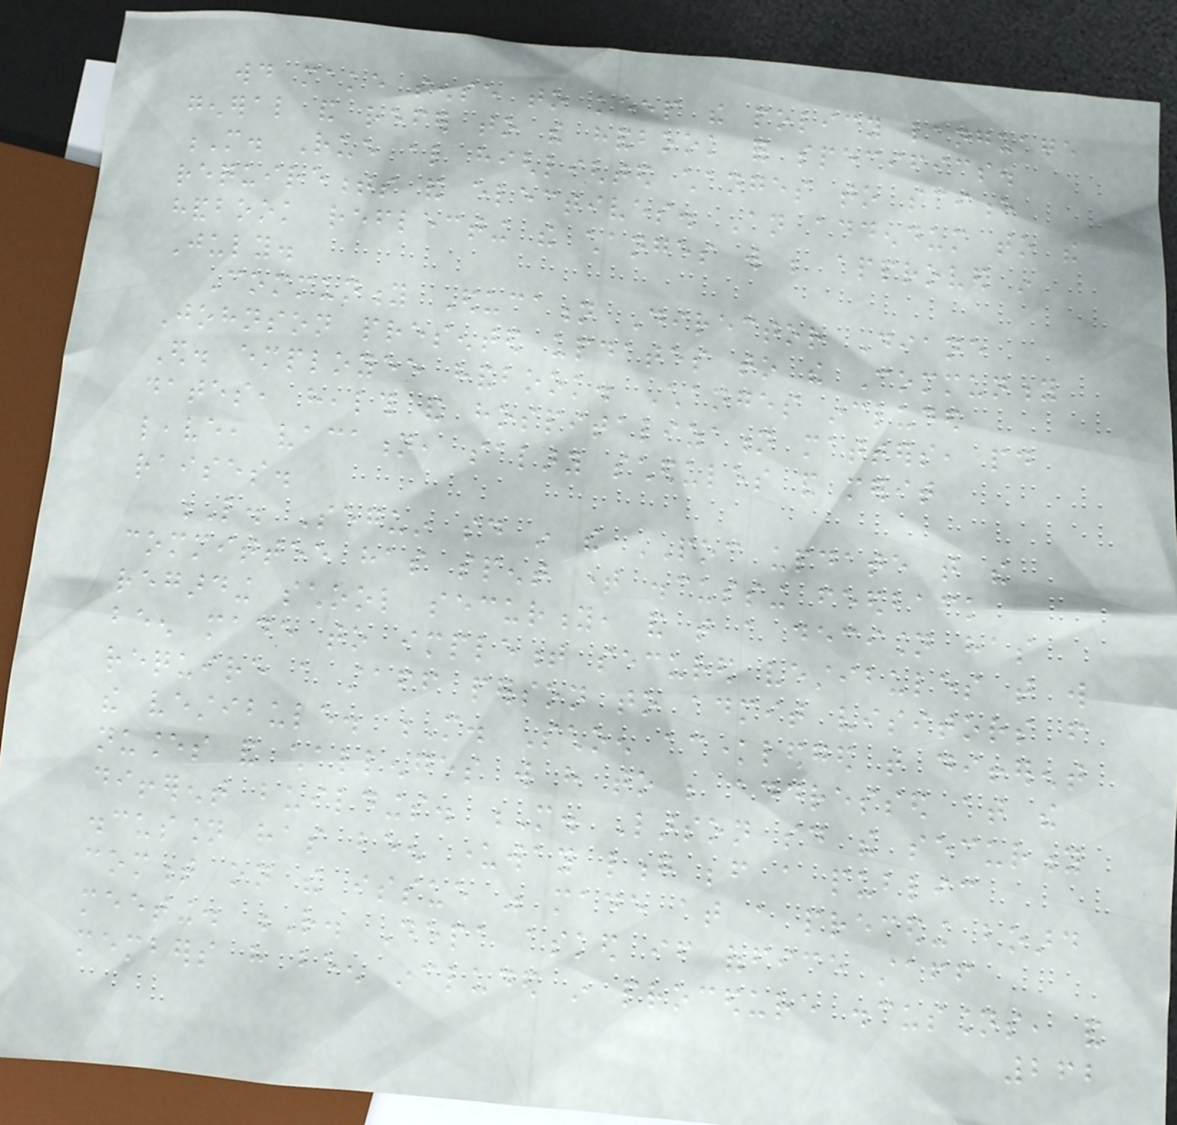would make sense to keep the policy language
general and refer to the handbook for specifics.
M. Rue also highlighted changes to science
requirements and electives. An addendum to the
handbook reflecting the changes will be approved in
July.
Community Education Director Diane
Johnson presented updates to the Community
Ed. employee handbook. Changes included
dates, health and hospitalization matters, paid
leave, vacation, salary schedules and merit
raises.
L. Seguin said in the POC update that the
committee has spent time discussing feedback
regarding school security, and that a decision has
been made to implement secured vestibules that will
require a staff person to admit visitors from
the vestibule. M. Schoen acknowledged that different
nuances and challenges will have to be addressed at the
different buildings. M. Larson said the security
discussion has been underway long before a public
comment on the issue was made at a preceding board
meeting. R. Depa asked if office staff
members have been included in procedure discussions, and
262
